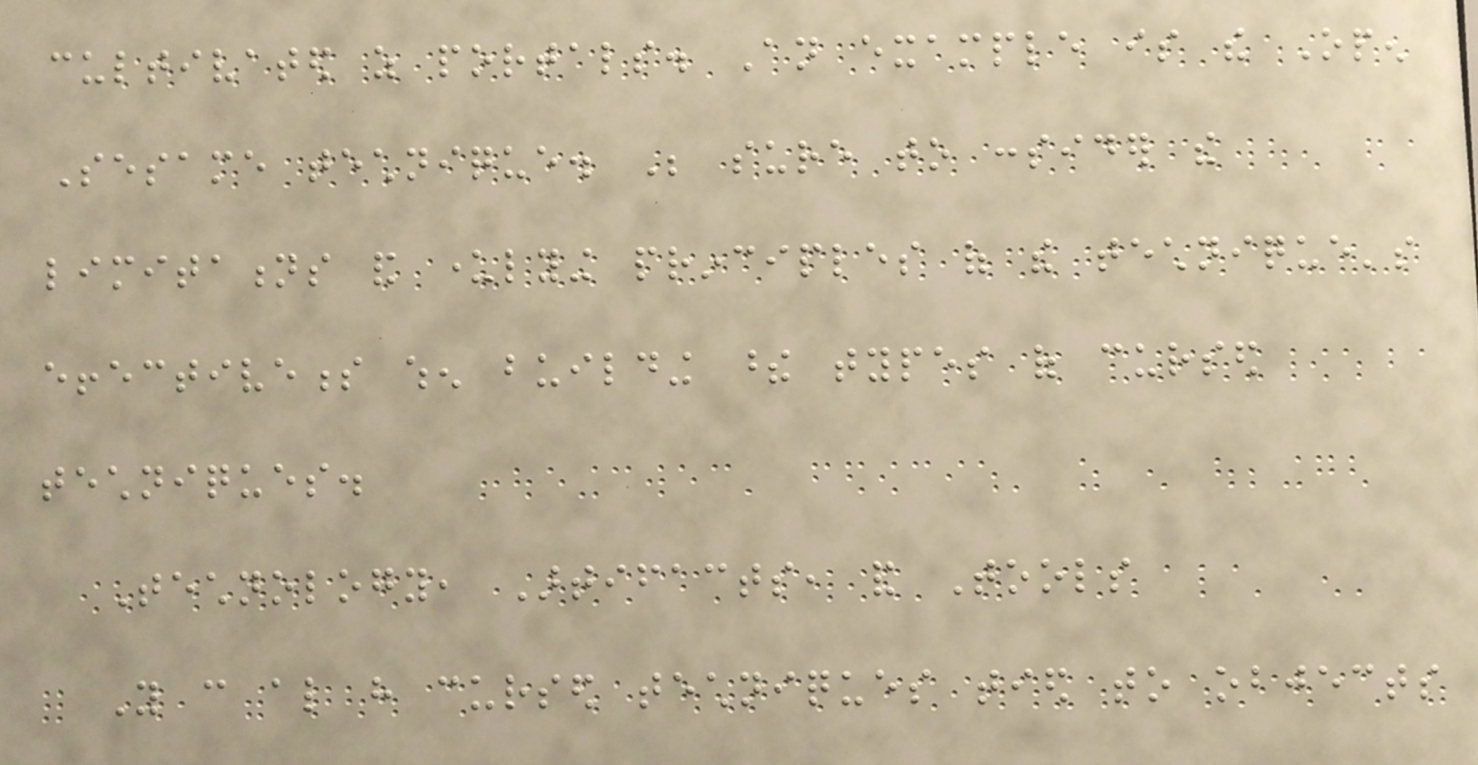cultivated as portals. An example is the Open
Sesame technique. Be sure to consider the
limitations and underlying principles of the technique's
effectiveness when building these types of cursed
techniques.
Technology, Artifacts, and Tools
You can also have cursed techniques tied to objects
